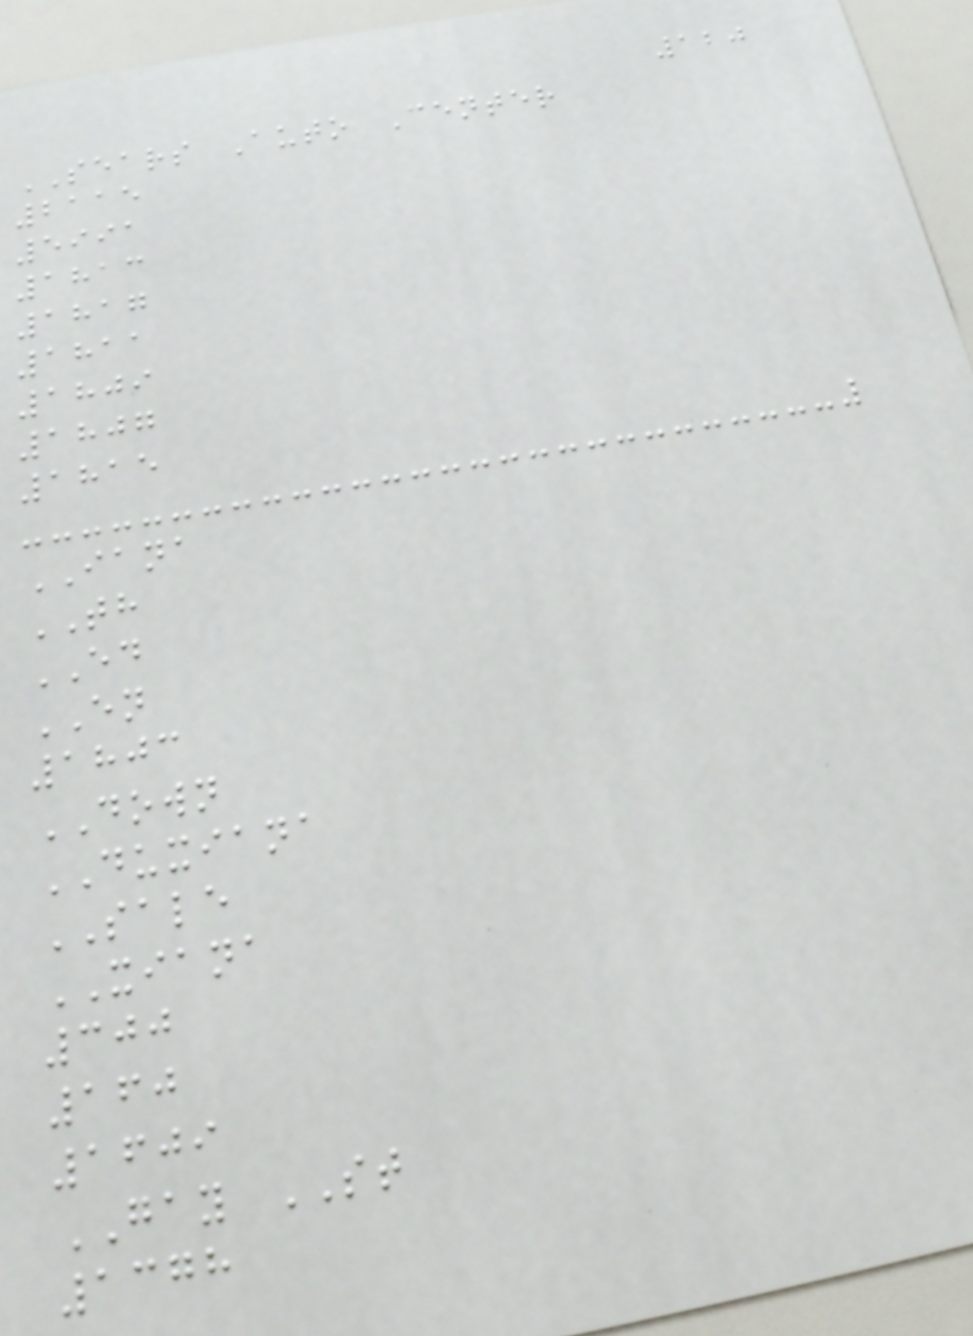120
SEARS Auto Center
2115
5991
1813
1817
1811
1809
1807
1815
IANA
TH
ED
EN
1803
DOWN
DUXIANA
SALE
XIANA
300
160
1609
GAY ST
1378
